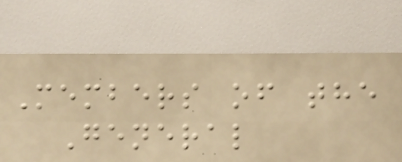Members of the
General
